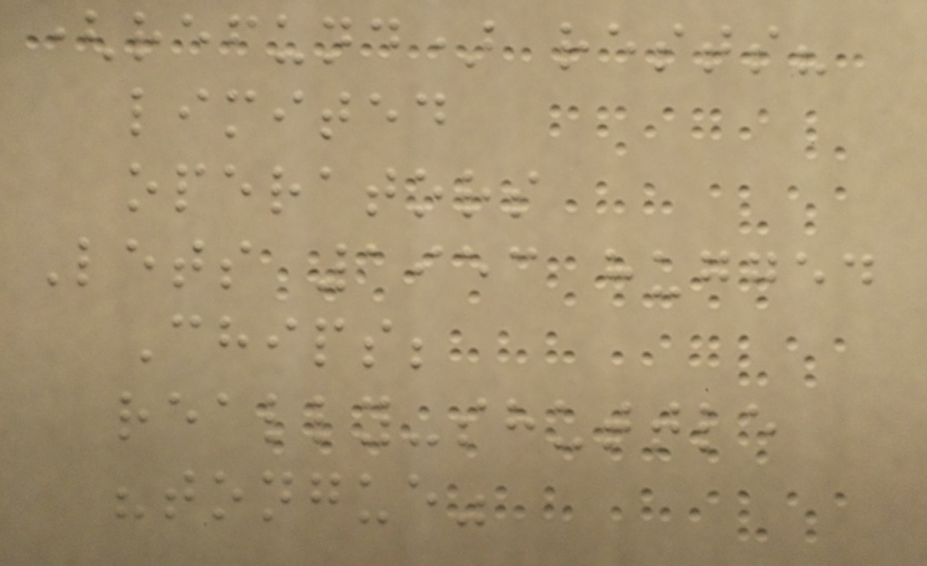(refund) rests?
limited
operators
Lets 1953 hugged
Chips;
really-shuttle
"tongue"
